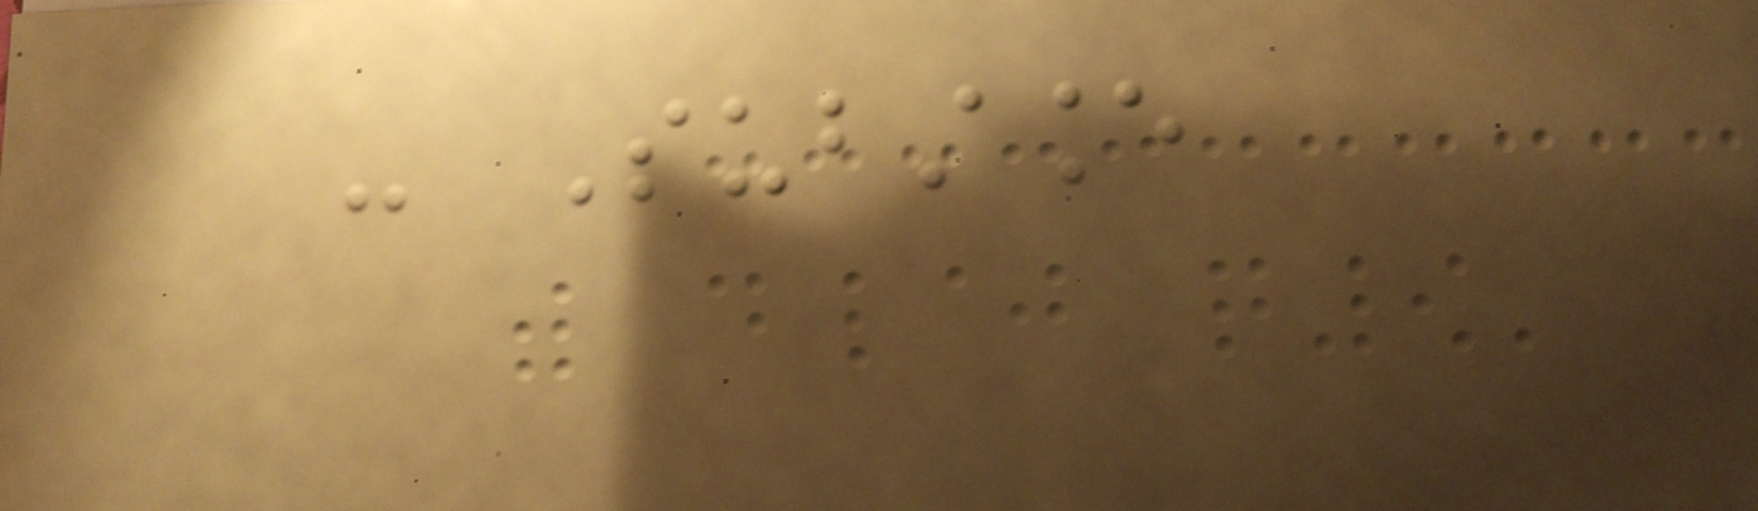- Substance
